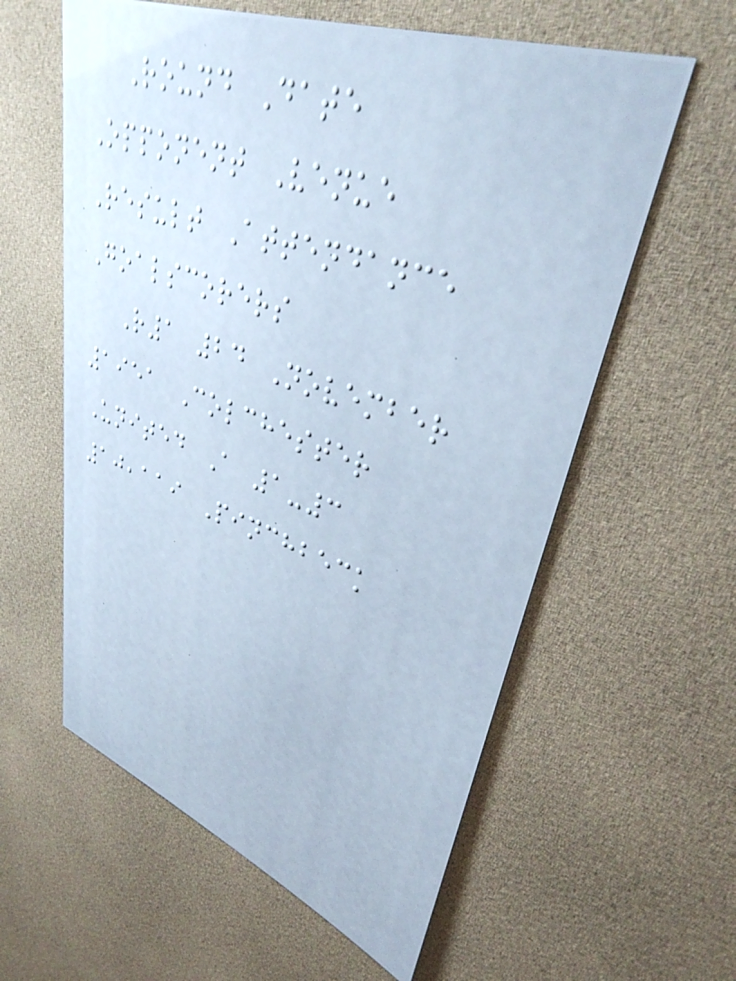Round Date
Opponent Venue
Result Attendance
Goalscorers
R1 24 November
1951 Colchester
United A 1-3
10,119 Pinchbeck
